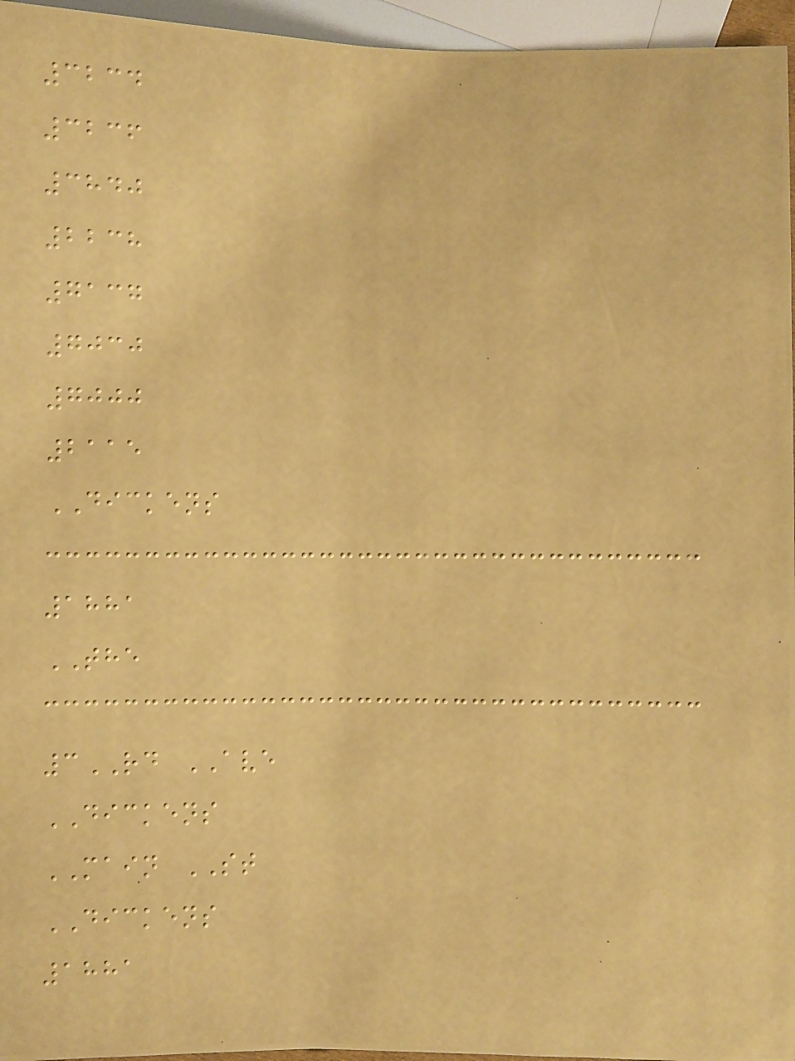3234
3236
3840
2238
7137
7030
7000
2115
DICKENS
1881
THE
3RD AVE
DICKENS
MAIN ST
DICKENS
1881
